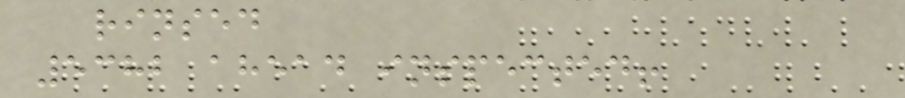rinsed
5382 ahead inspected!
